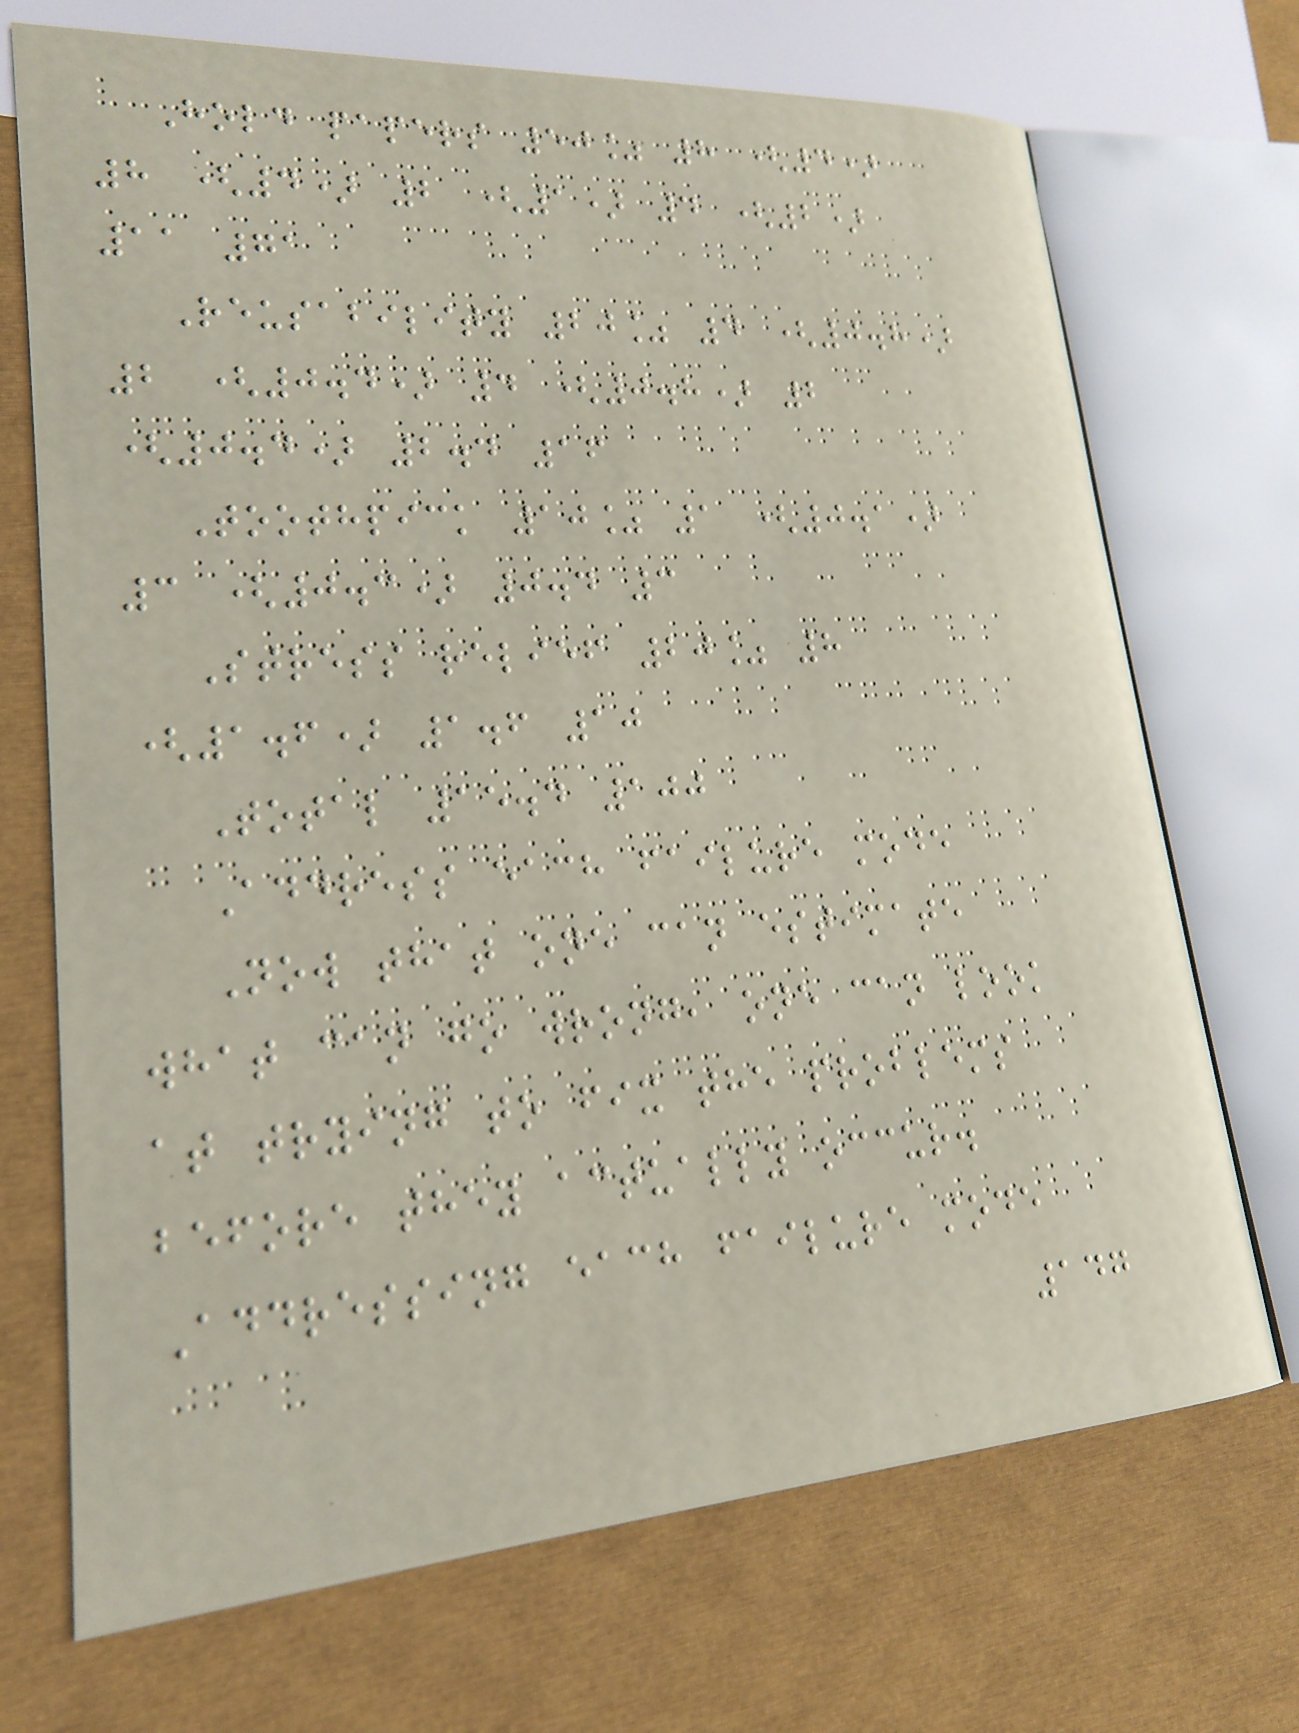Hold papers 50% 8 (4)
8 (4) 2 (1) 4 (2)
11 71
Reusability 20% 4 (0.8)
2 (0.4) 4 (0.8) 2
(0.4) 2.4 16
Toothpick 10% 1 (0.1)
3 (0.3) 0.4 3
Stress relief 20% 8
(1.6) 1.6 10
Total 15.4 100
Address each failure mode
Now that one can estimate
what can go wrong, one can look
at trying to fix the problems
before they actually occur.
Addressing each failure mode
147
